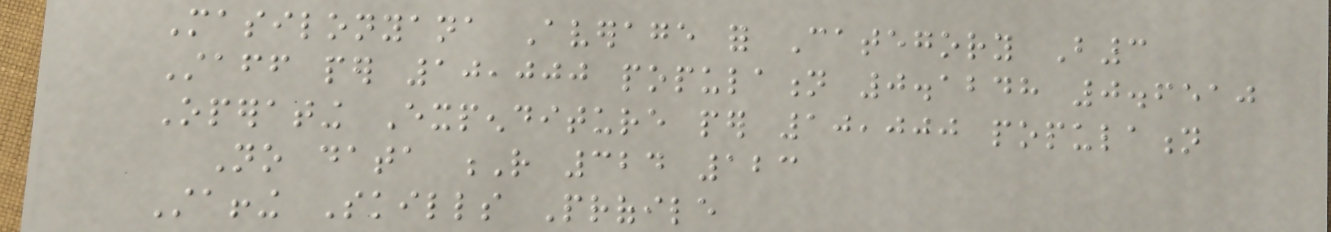Masilonyana Average for Category B3
Staff per 10,000 population 0.1248 0.6510
Operating Expenditure per 10,000 population
No data R 324 123
Staffing Skills Profile
